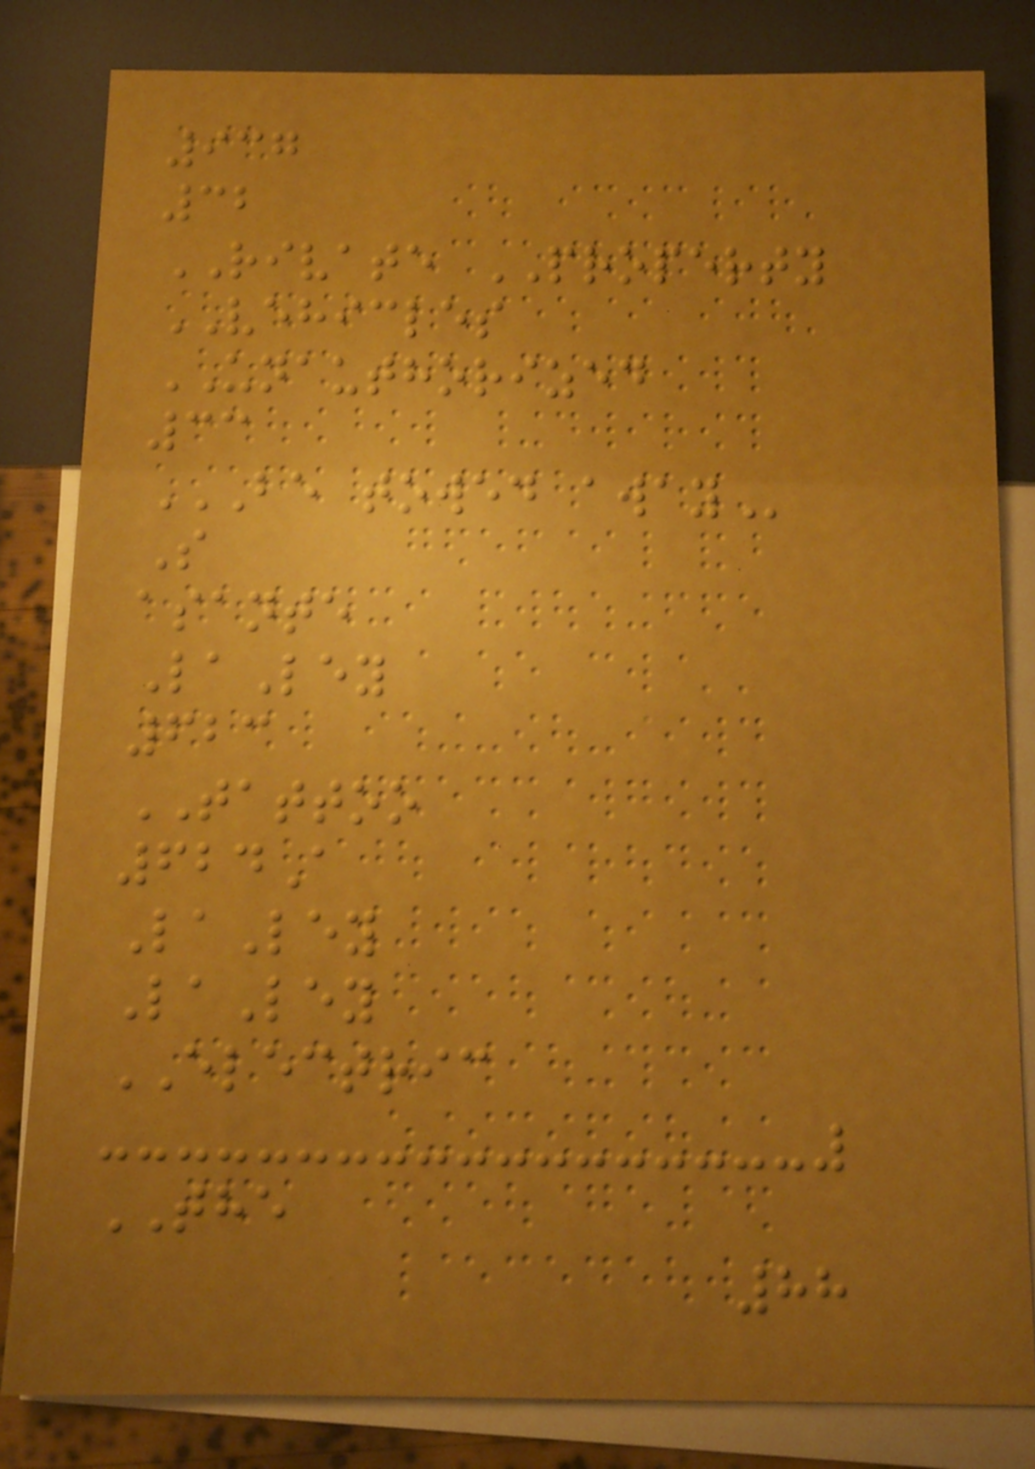937
32
RIVATE PROPERTY
VEHICLES
UNAUTHORIZED
33
BE TOWED AWAY
S
asante
LaLey
623
TATTOO
624A
LaLey
LaLey
ELECTRIC
THE
88
